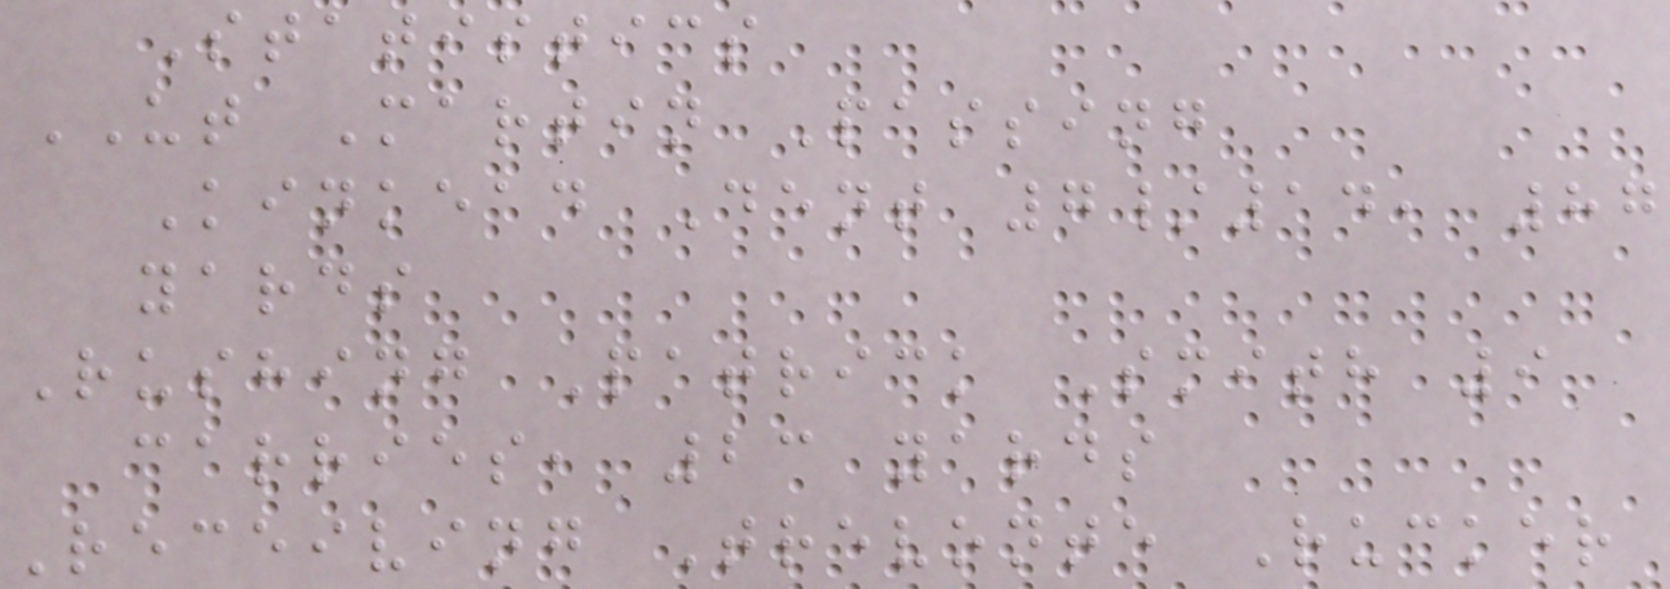Statistics
UT Martin Passing
Kinkead Dent 7/14, 87
yards
Rushing Patrick Smith 9
carries, 23 yards
Receiving Trevonte Rucker
